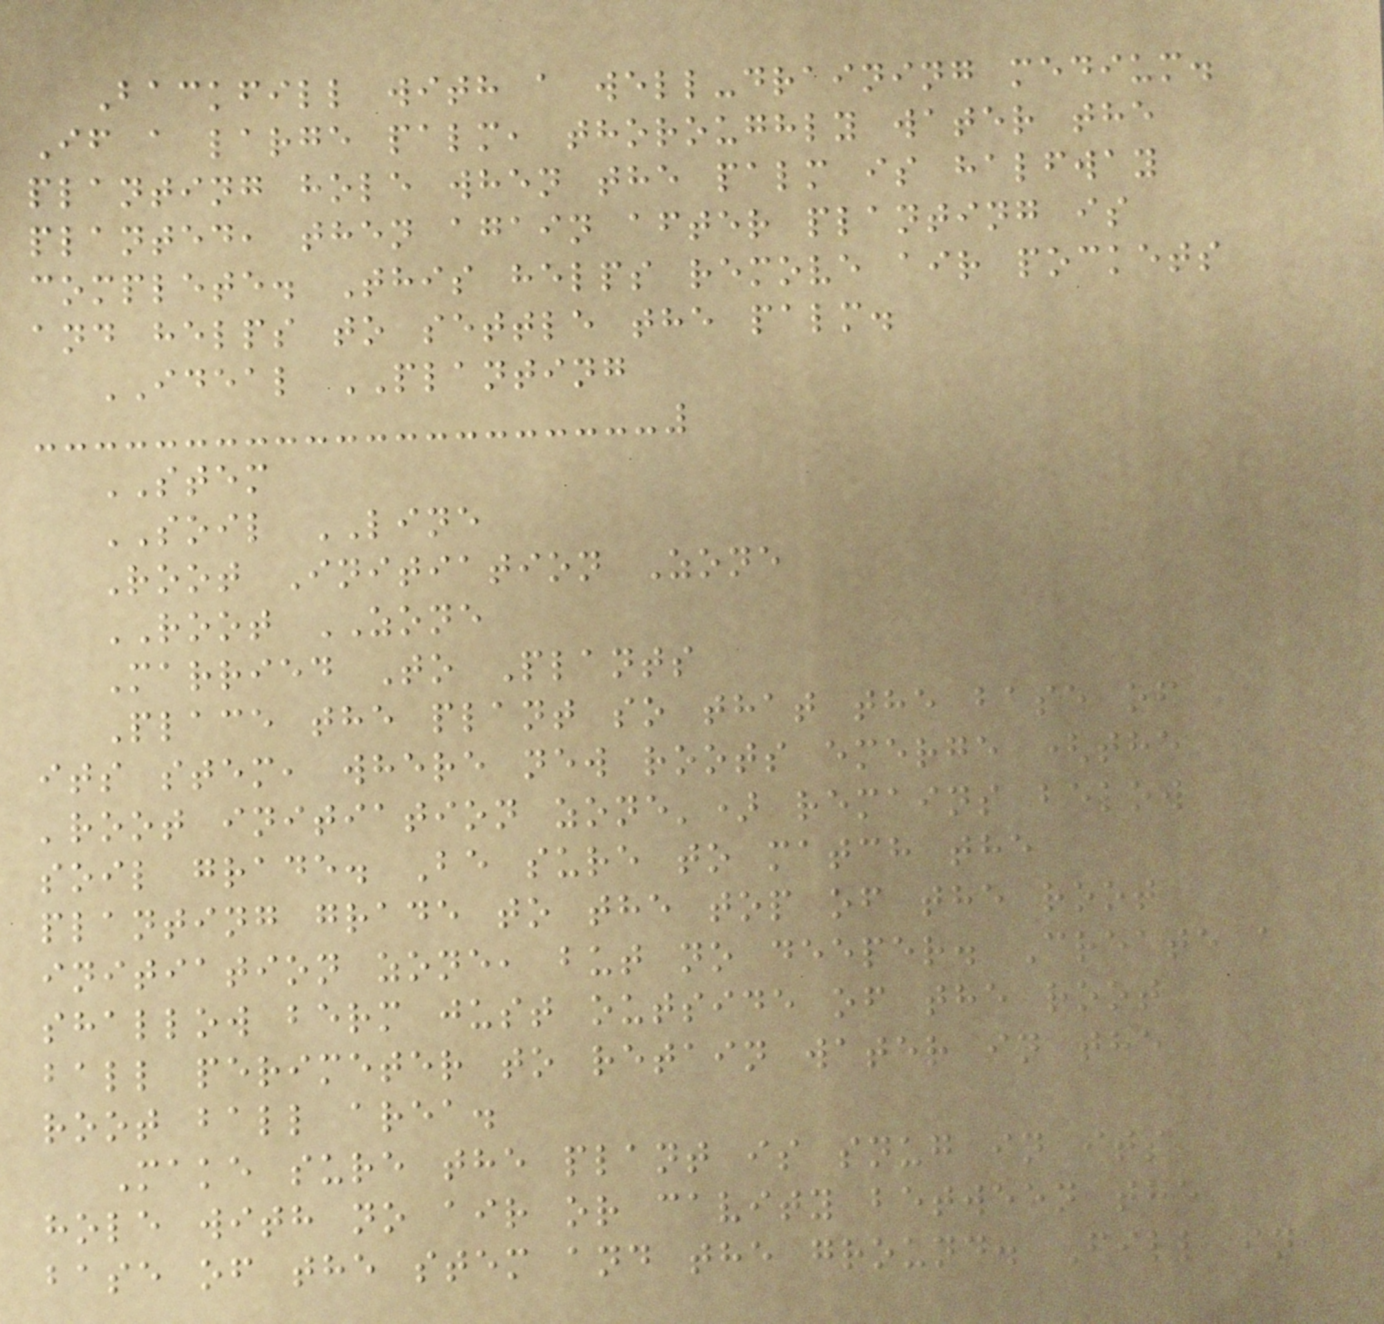Backfill with a well-draining medium.
If a large palm, thoroughly water the
planting hole when the palm is halfway
planted, then again after planting is
complete. This helps remove air pockets
and helps to settle the palm.
IDEAL PLANTING
STEM
SOIL LINE
Root Initiation Zone
ROOT ZONE
Married To Plants
Place the plant so that the base of
its stem, where new roots emerge (the
'root initiation zone') remains below
soil grade. Be sure to match the
planting grade to the top of the root
initiation zone, but no deeper. Create a
shallow berm just outside of the root
ball perimeter to retain water in the
root ball area.
Make sure the plant is snug in its
hole with no air or cavity between the
base of the stem and the ground. Fill in
